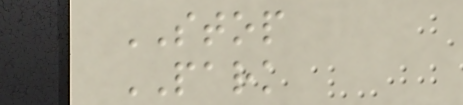STOP
PARK
